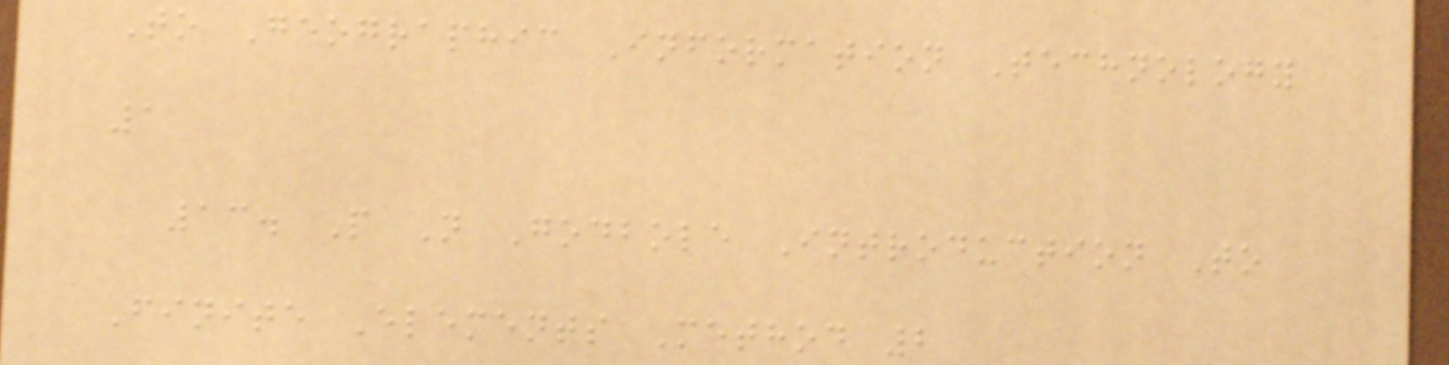To Geographic Information Technology
1
13. P N Godbole Introduction To
Finite Elements Method 2
